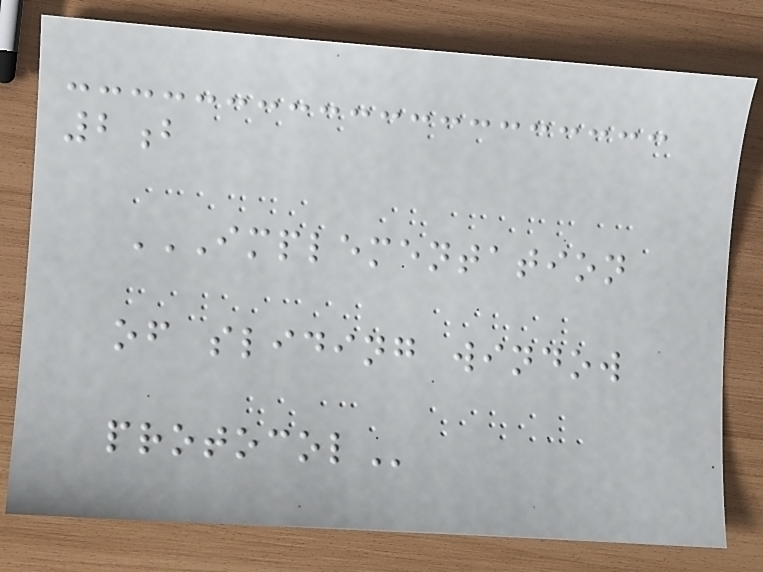2b
IMPLEMENTATION
OF SLIDING WINDOW
PROTOCOL
